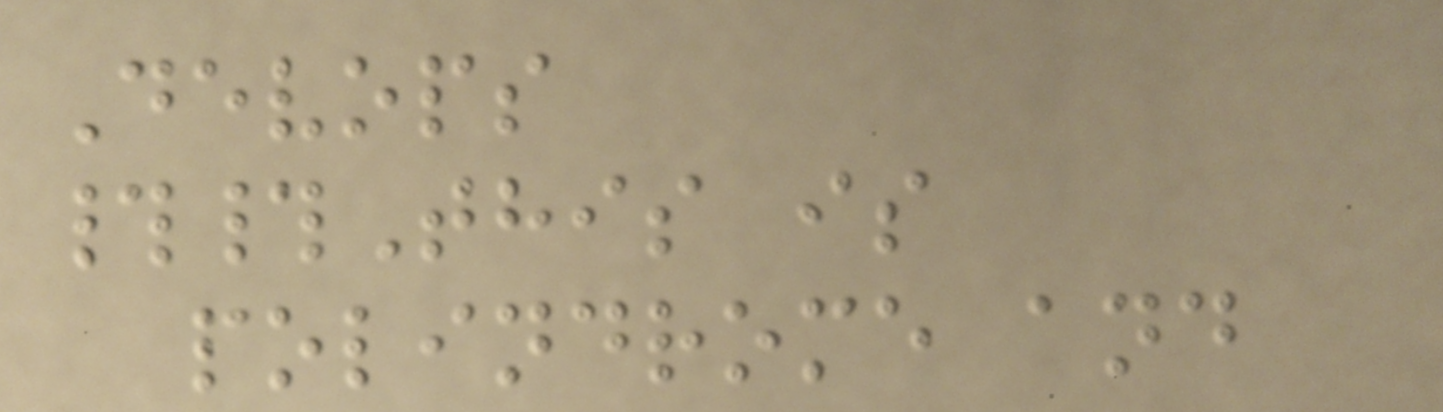Devops
##This is
polindrome and
